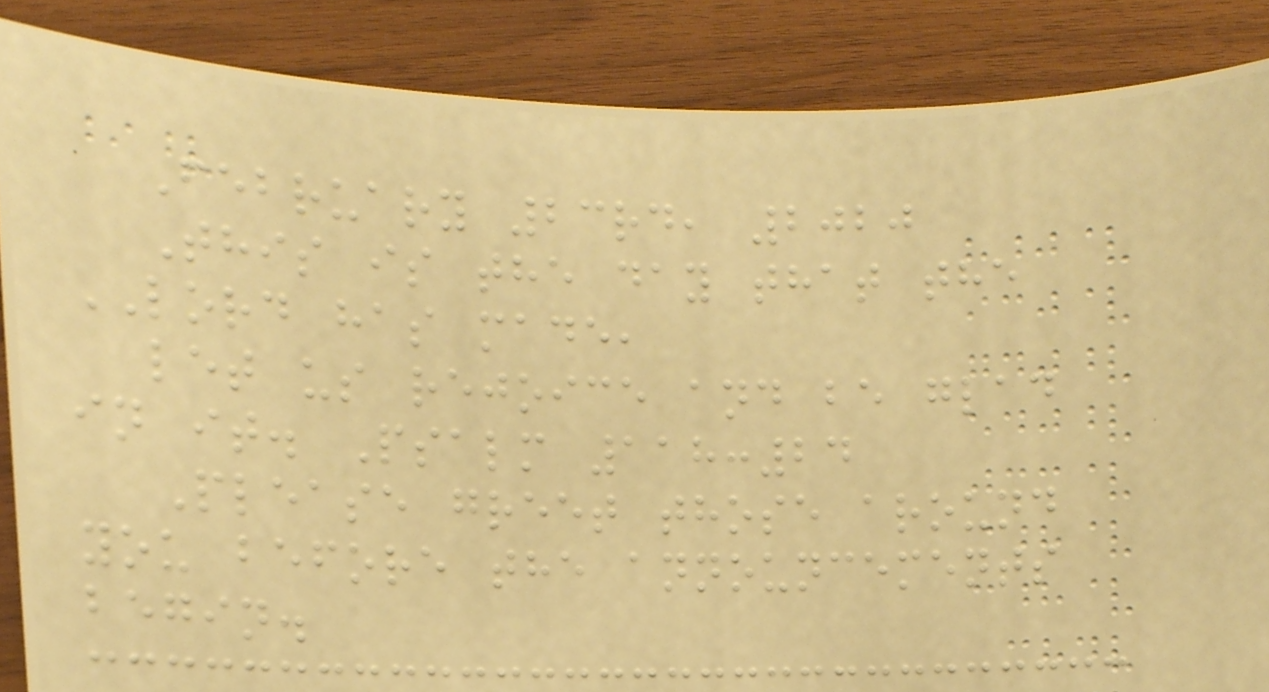February 23rd, 2020
This is the day that the
LORD has made,
let us rejoice and be glad
in it. Psalm 118:24
Please greet those around
you before the announcements
begin.
